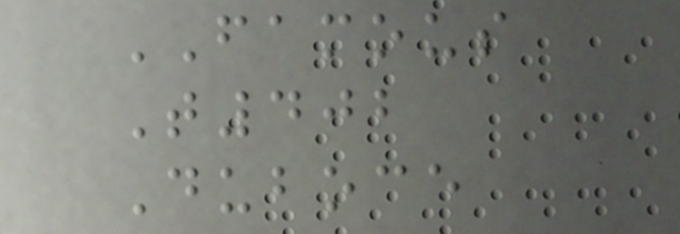FAMOUS
T402
Duboce
